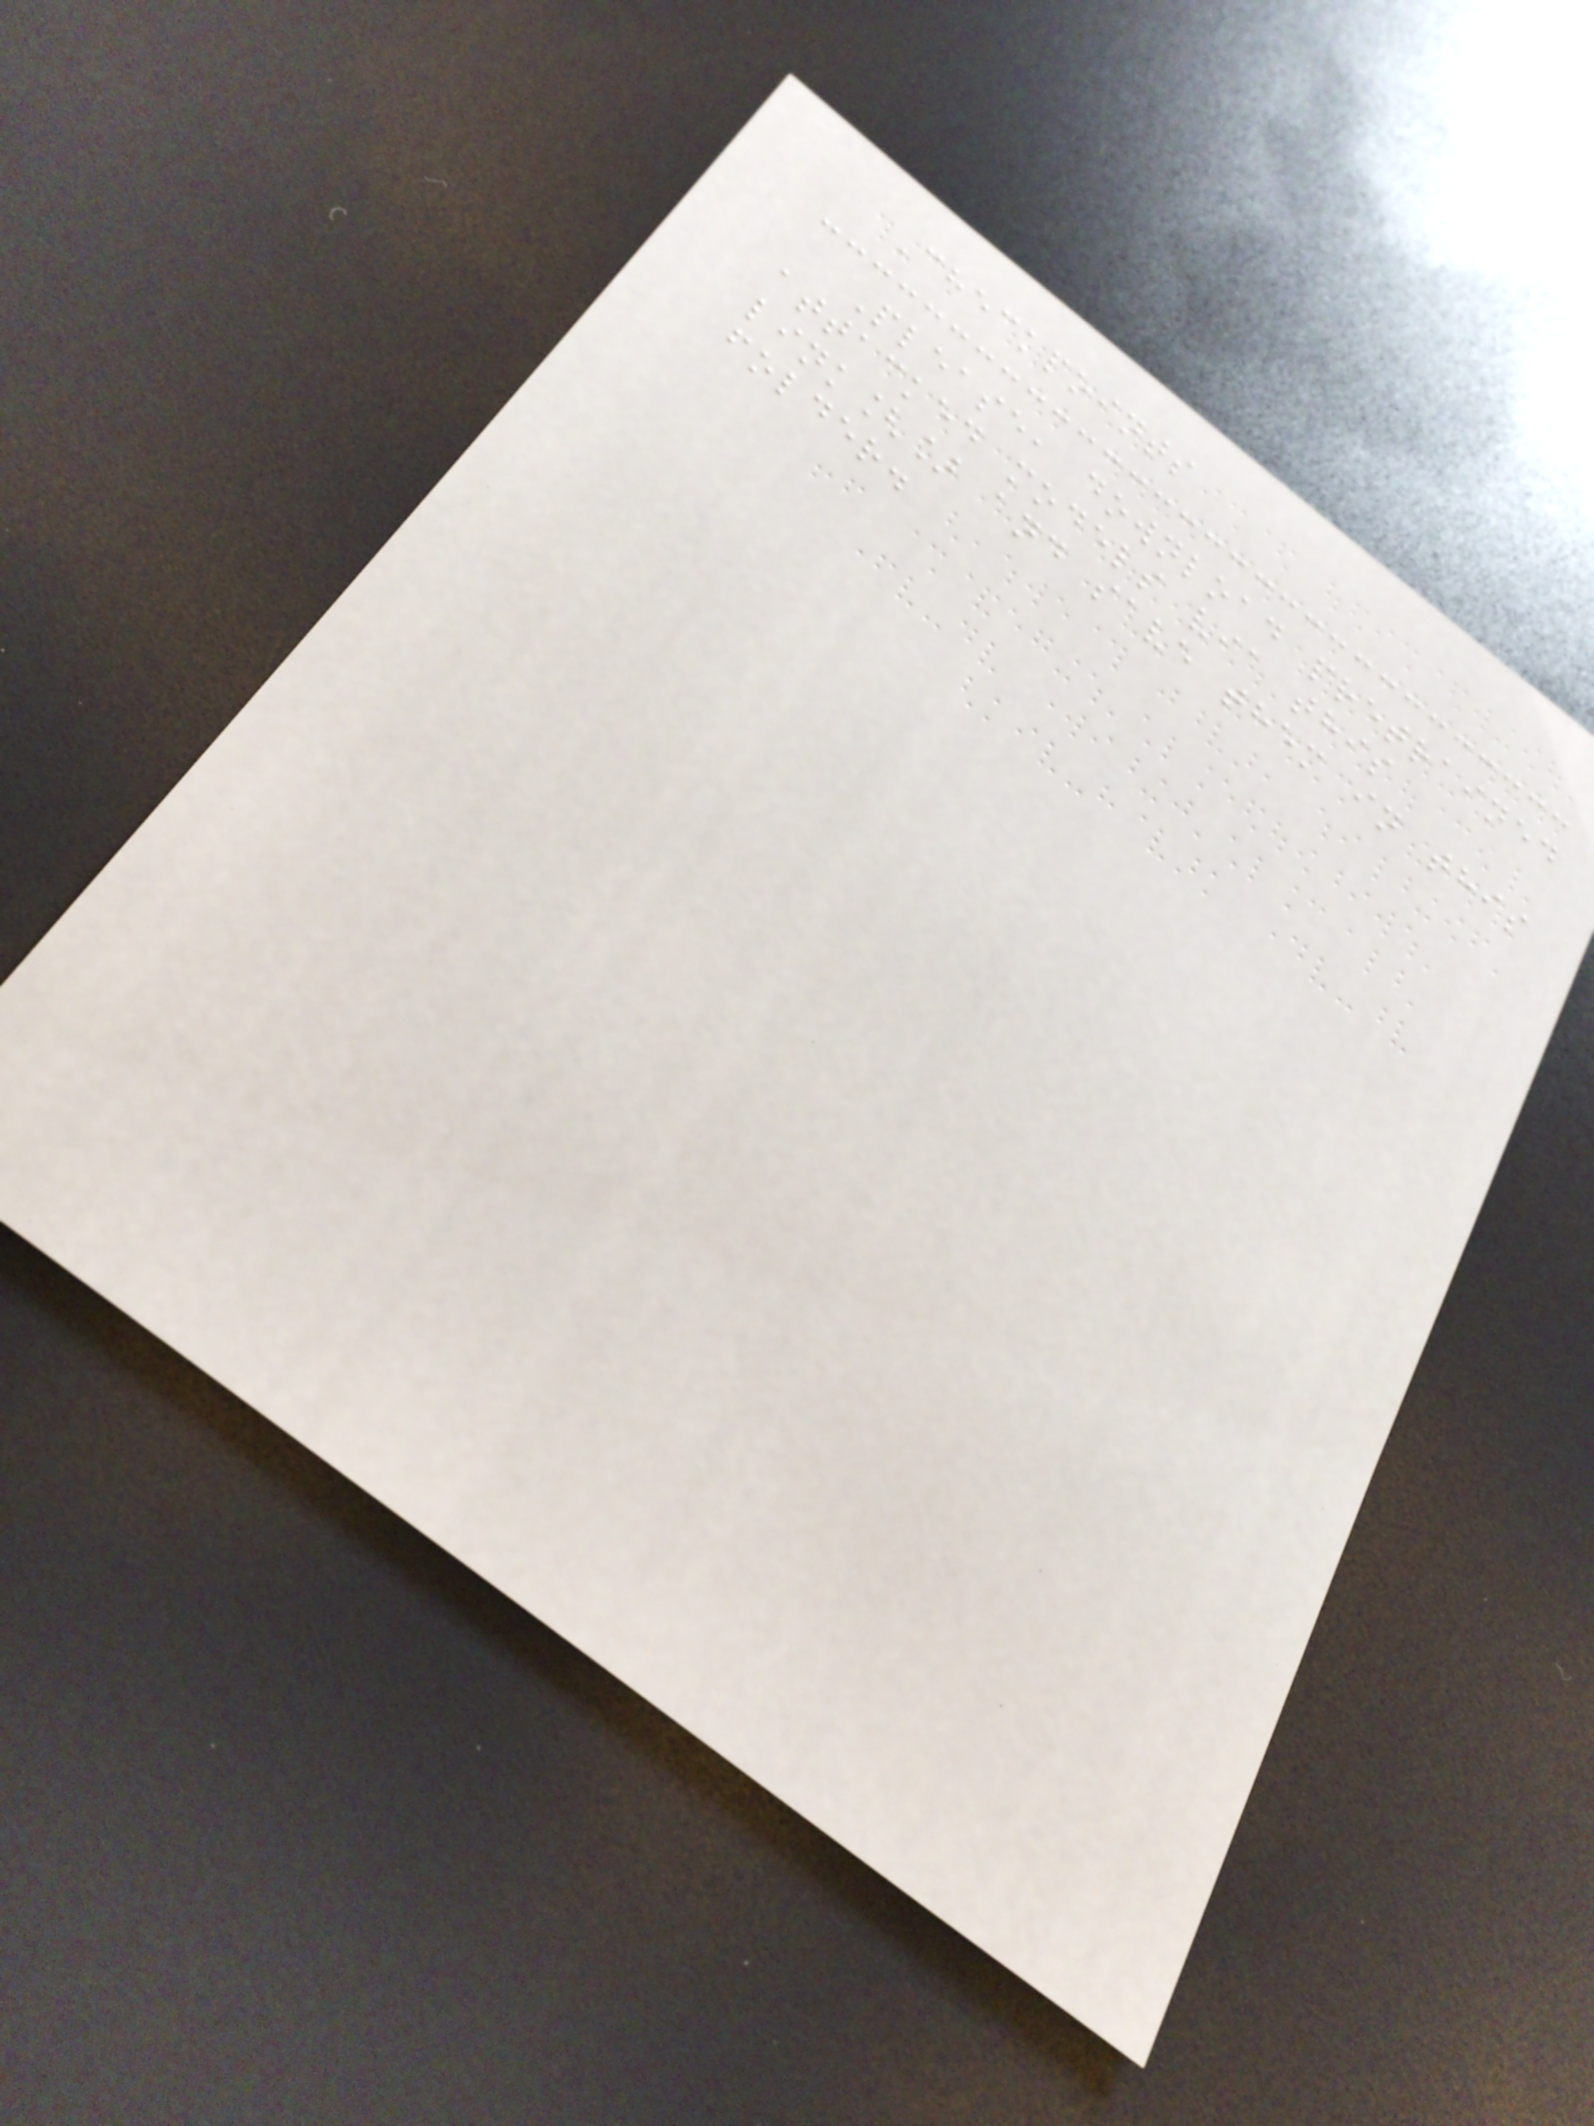Checkpoints
Please, download pretrained
attacked models via this
link[] and save them in this
folder.
